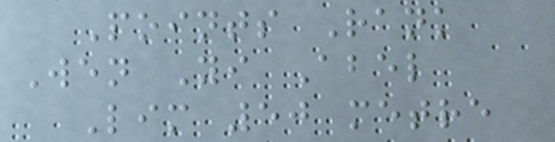Points Rank
Wen Yi Abel
Lim 50 metre
